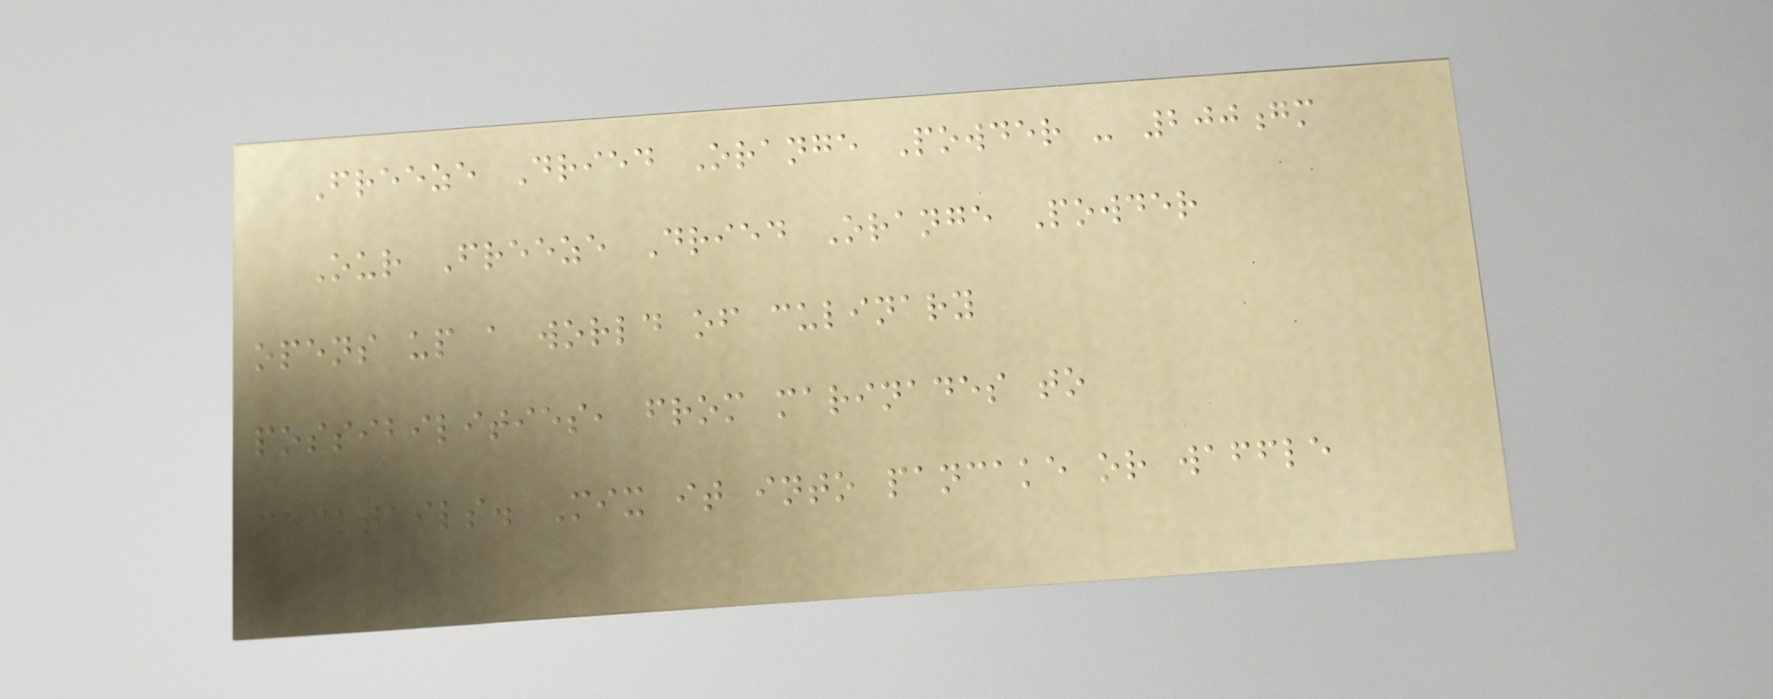Freeze Dried Orange Powder - 200gm
Our Freeze Dried Orange Powder
opens up a world of culinary
possibilities, from marinades to
cocktails. Mix it into pancake or waffle
